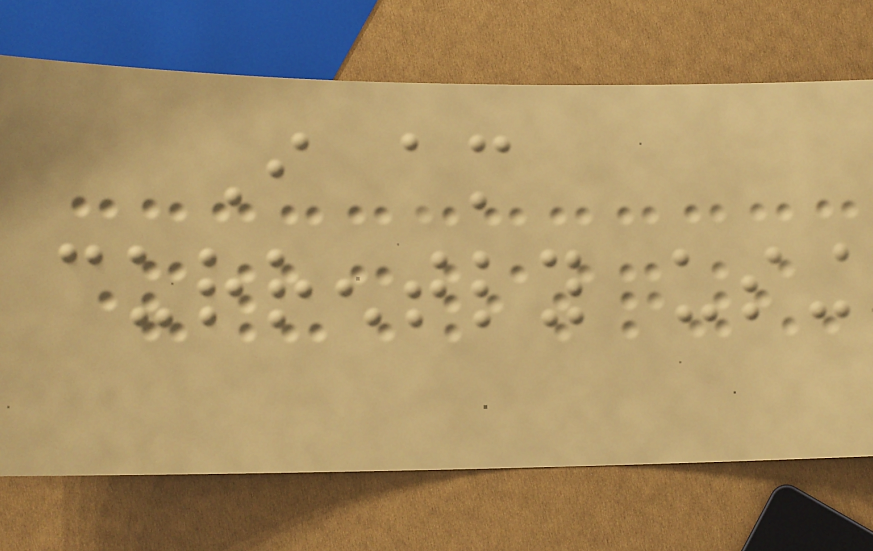I am
currently using
